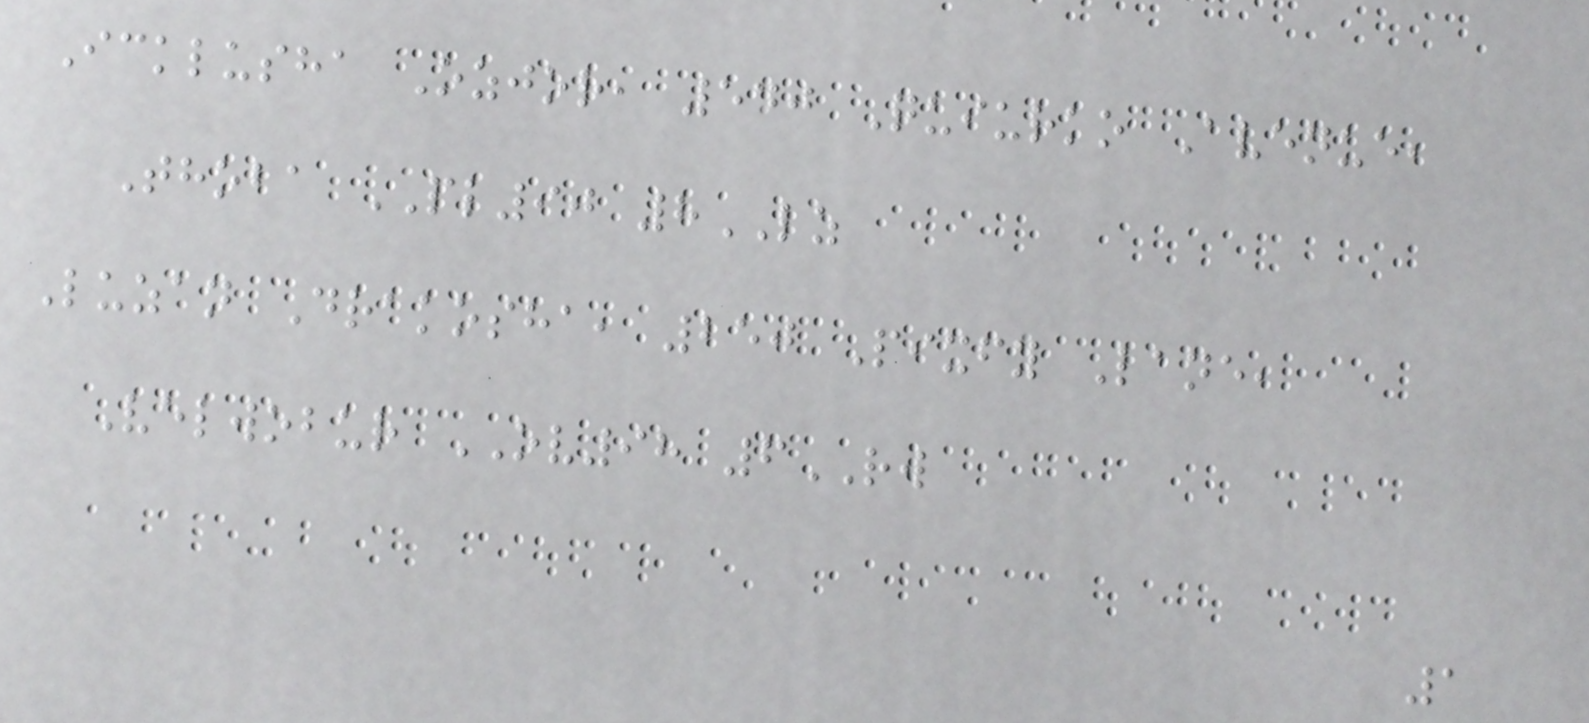Icklusha Ozjor, 540 Quiurko Avenue,
Thoba PL90 8LZ
Luzan Drakosha, 250 Pixfy Lane,
Velwobur OV98 6RW
1
